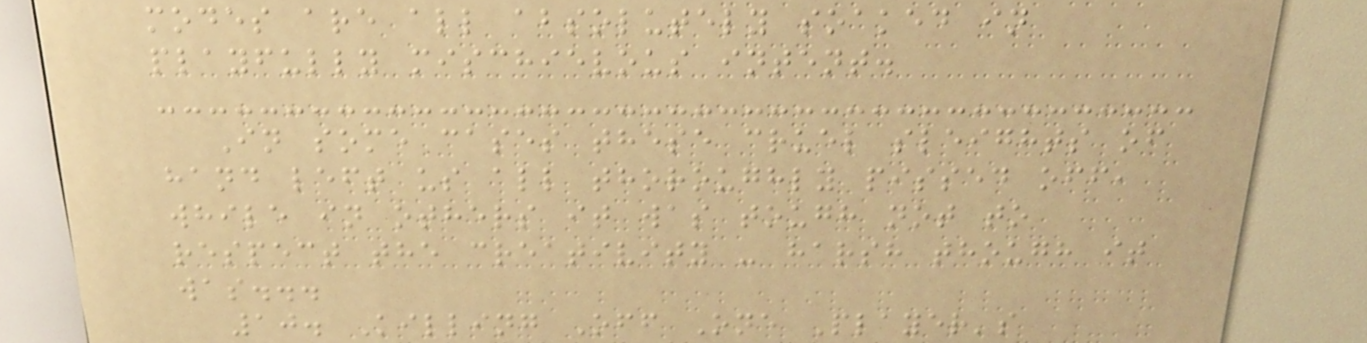modes are all absolutely soaked in
playfully mischievous intent.
In some cases these cruel sleights of
hand left us all thoroughly pissed off,
while in others it was tough not to
respect the creativity - harsh though it
was...
10. Killing Off One Player's
